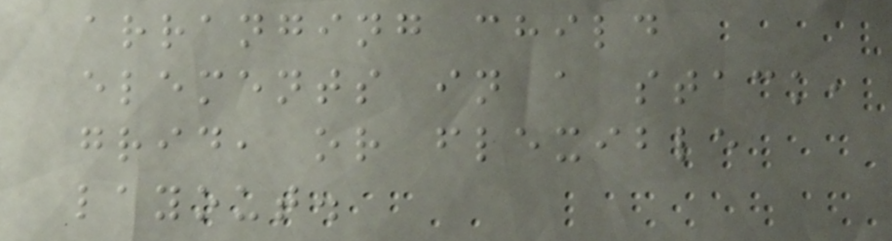arranging child
elements in a stack,
grid, or flexible
layout.
